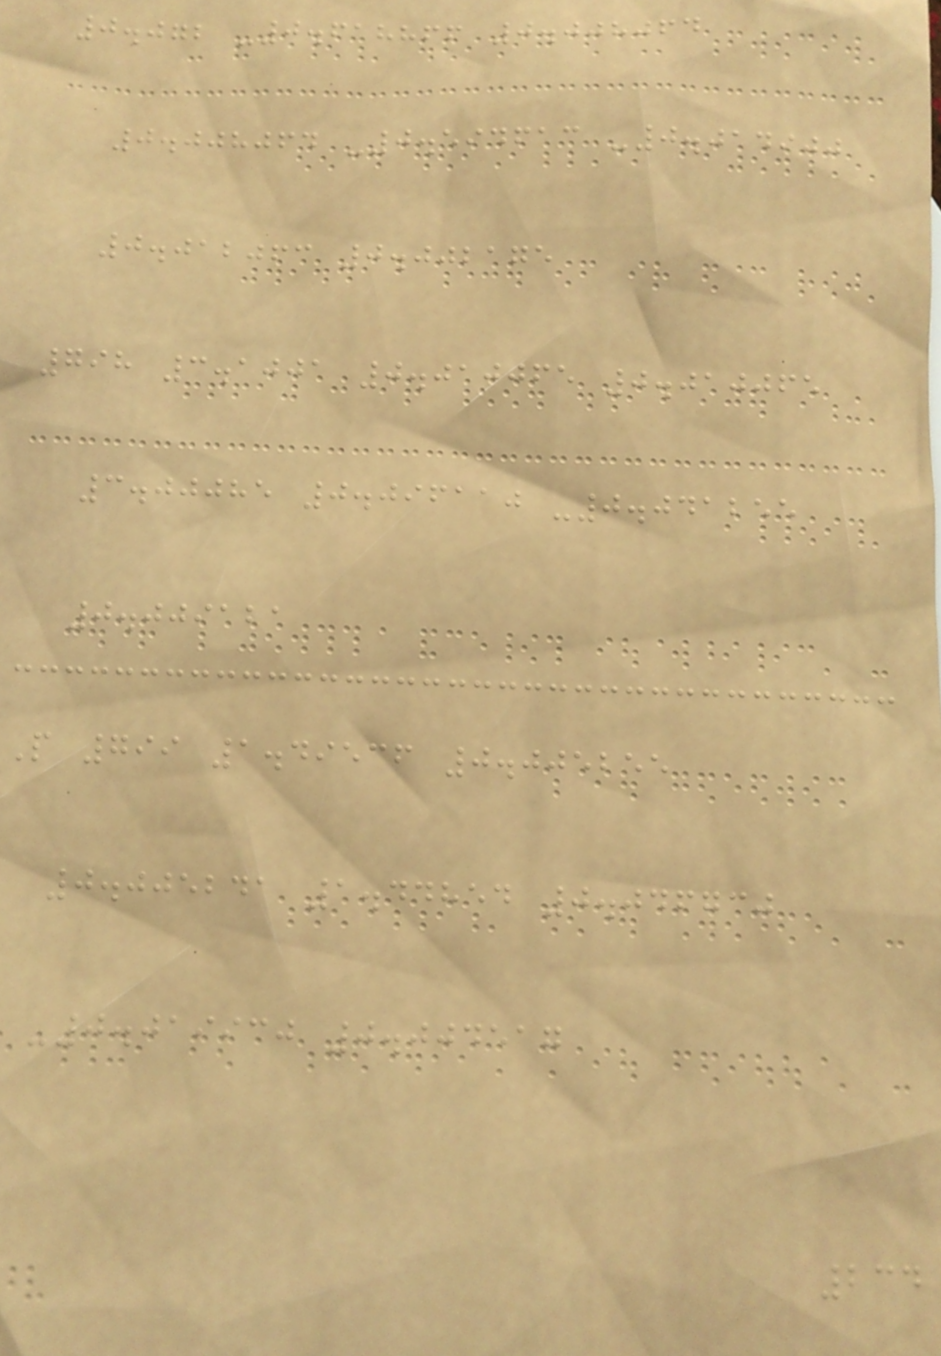0.072 -0.618866 0.008064
0.008064 -0.594613 -0.014900
0.012063 0.002175
798 3.1001 0.010065 0.010065
3.00085 0.096110 -0.041255
0.009121
P 799 1.49536 0.005255
0.005241 1.44854 0.046730
-0.019930 0.004517
234
